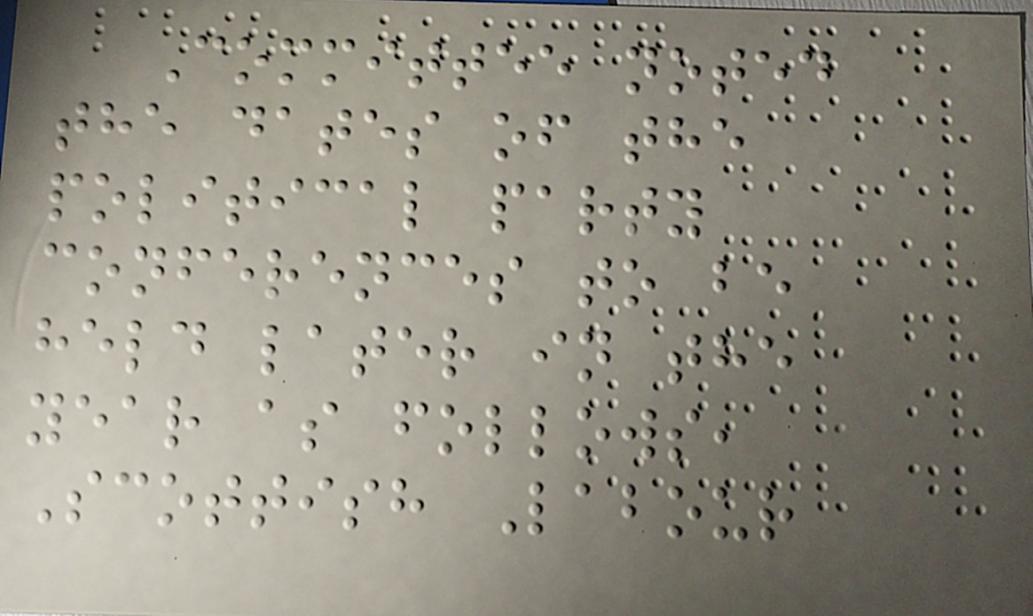Committee noted
the dates of the
political party
conferences to be
held later in the
year as follows,
Scottish Labour
